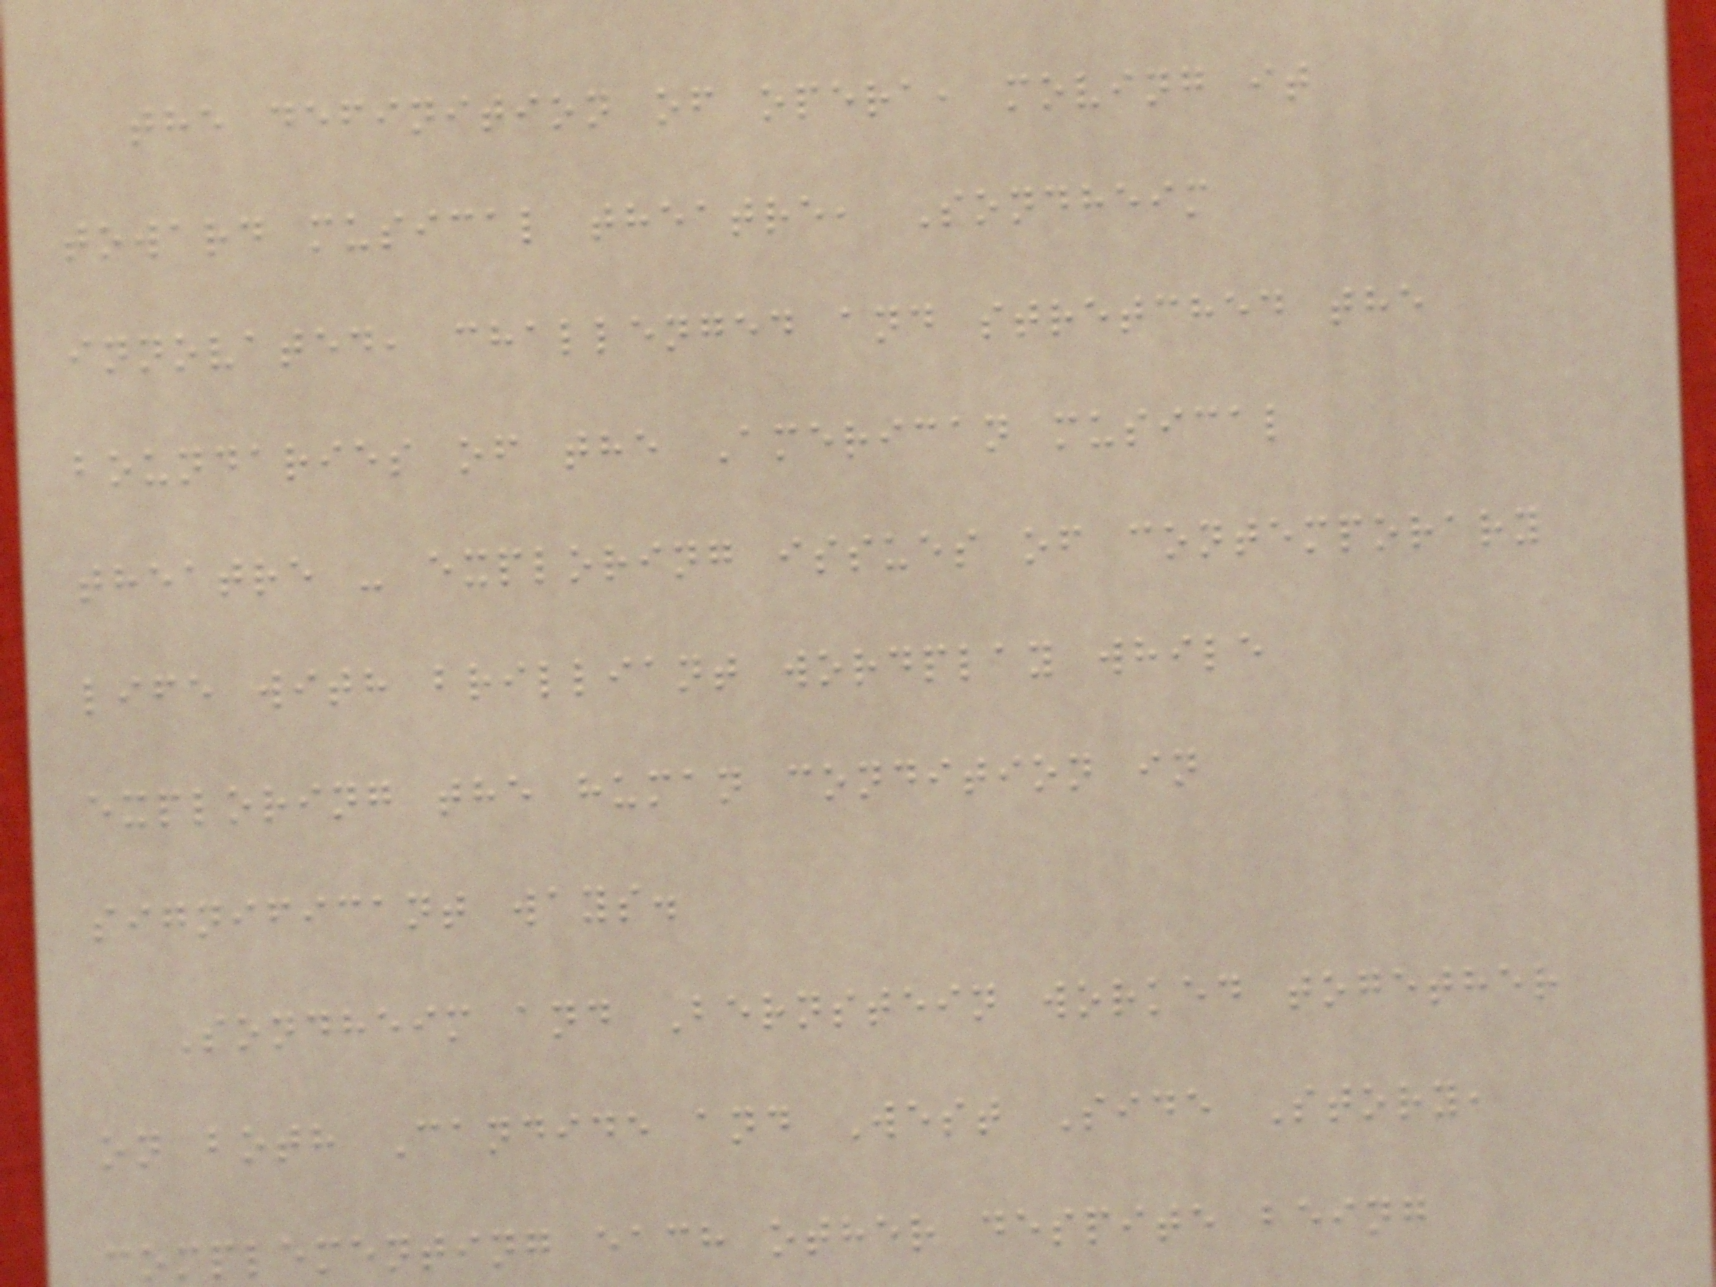the definition of opera, moving it
toward musical theatre, Sondheim
innovated, challenged and stretched the
boundaries of the American musical
theatre - exploring issues of contemporary
life with brilliant wordplay while
exploring the human condition in
significant ways.
Sondheim and Bernstein worked together
on both Candide and West Side Story,
complementing each other despite being
